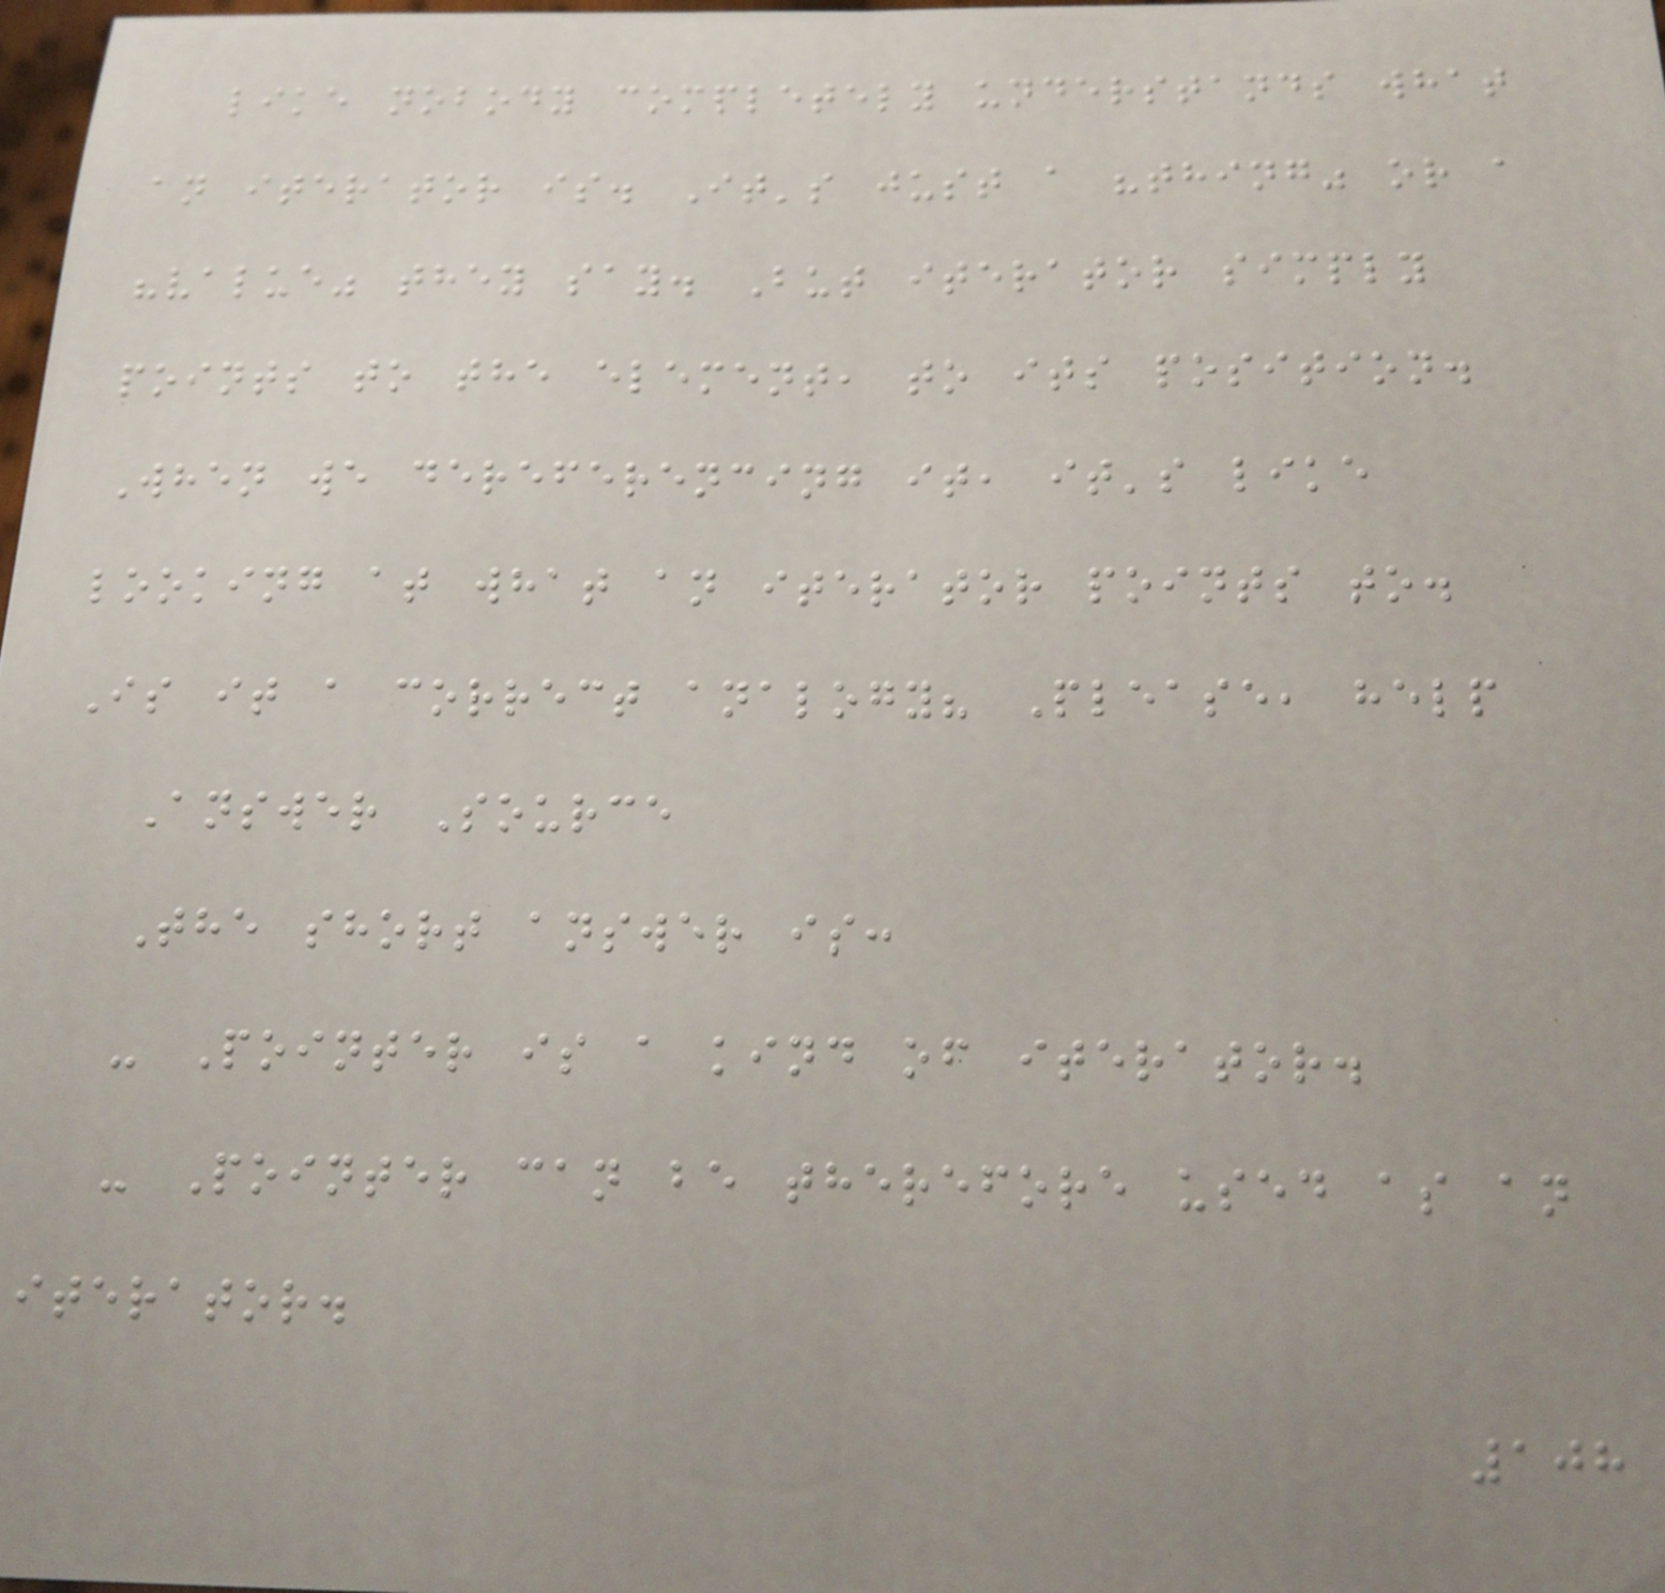like nobody completely understands what
an iterator is. It's just a "thing" or a
"value" they say. But iterator simply
points to the element, to its position.
When we dereferencing it, it's like
looking at what an iterator points to.
Is it a correct analogy? Please, help
Answer Source
The short answer is:
- Pointer is a kind of iterator.
- Pointer can be therefore used as an
iterator.
108
